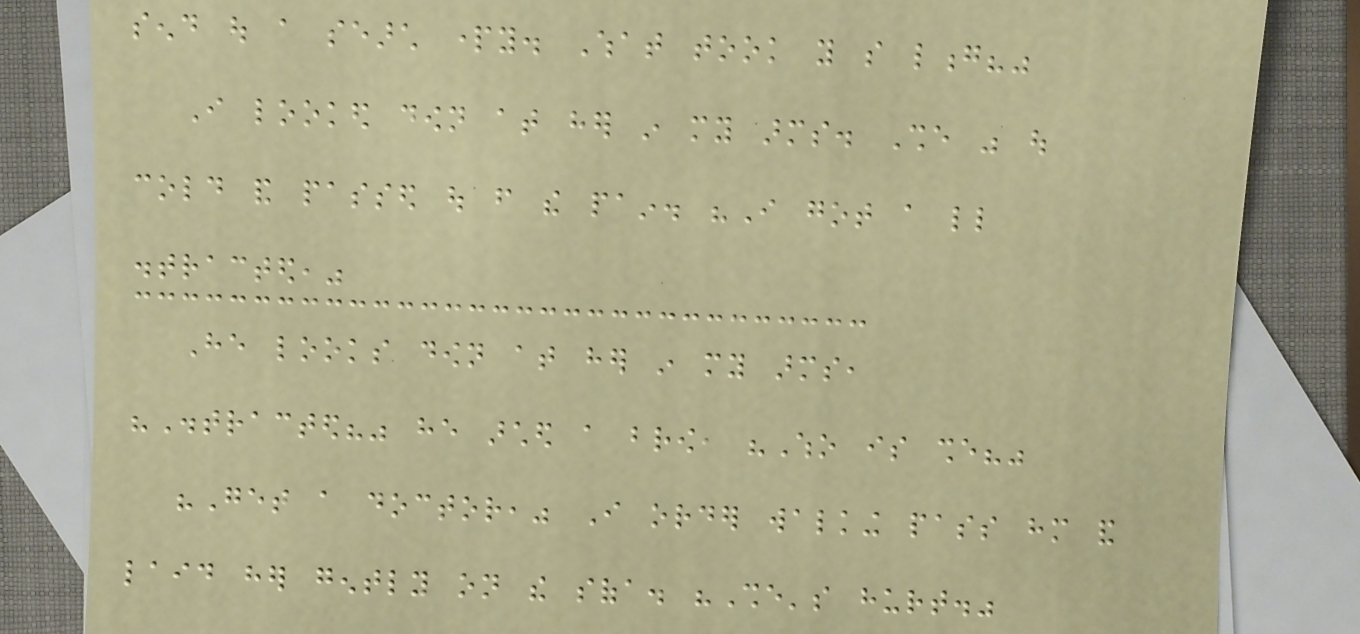send out a search party. What took you so long?"
I looked down at her in my arms. She was out
cold and passed out from the pain. "I got a little
distracted,"
He looks down at her in my arms,
"Distracted?" he arched a brow, "Who is she?"
"Get a doctor," I order walking pass him and
laid her gently on the sofa. "She's hurt."
